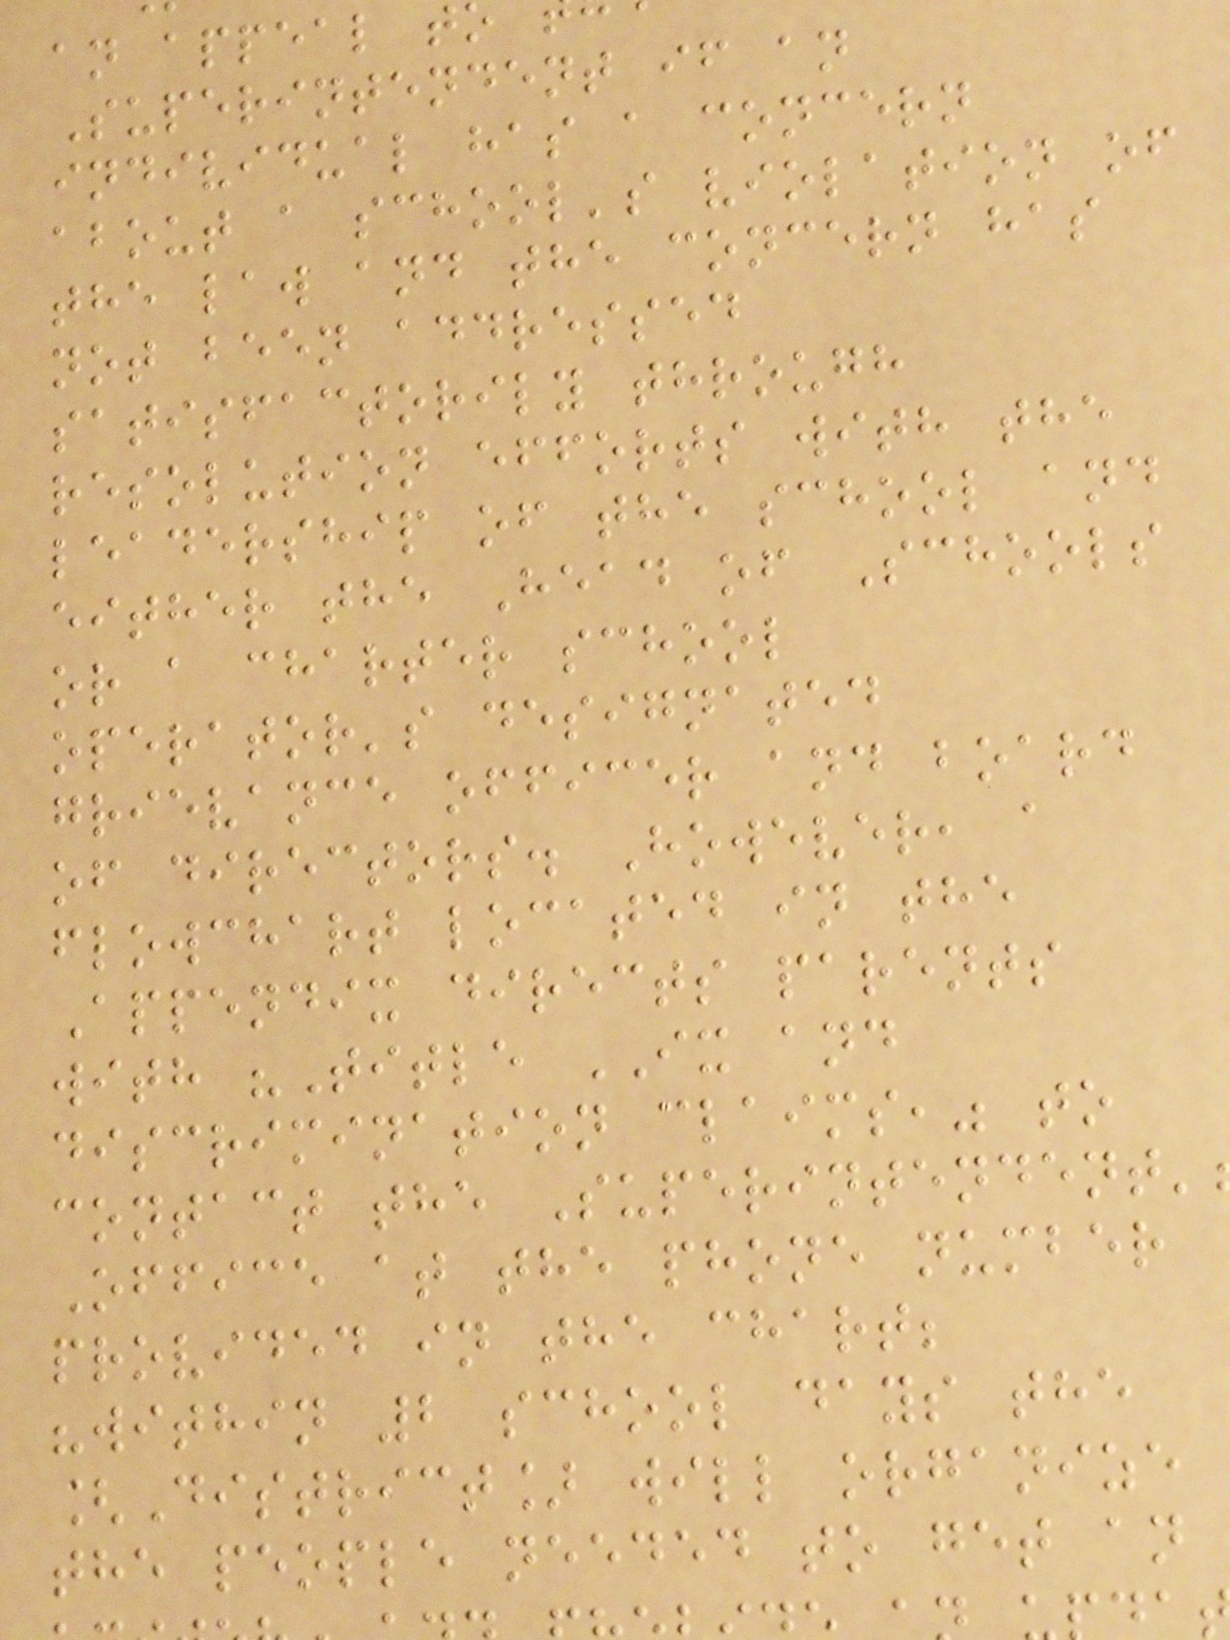an appeal t
Superintendent if an
individual has a concern
about a school's violation of
the law and the concern has
not been addressed
satisfactorily through
resolution efforts with the
leadership of the school and
either the Head of Schools
or a charter school
operator's designated
grievance officer and board
of directors. However, a
flowchart located in the
Appendix directs parents
with "Title IX and
discrimination claims," to
contact the Superintendent'
Office at the phone number
provided in the chart;
"within 2 school days the
[District] will organize
the people needed to get an
